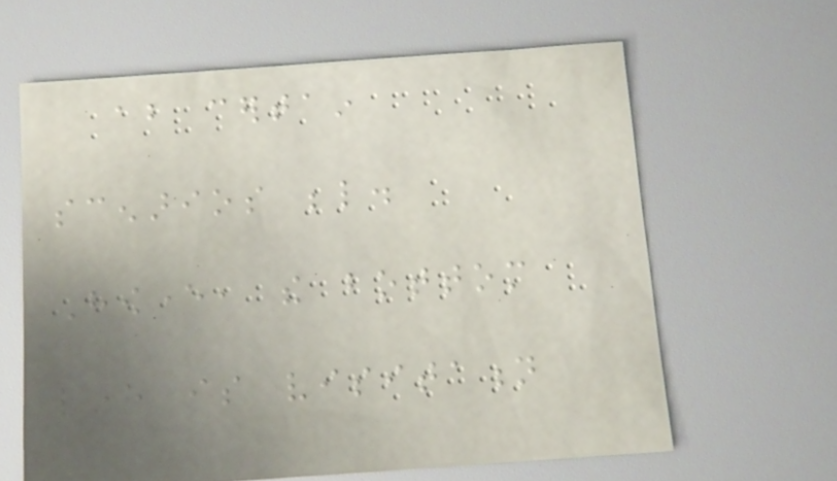about certain
scenarios below.
However, the bottom
line is visitation
